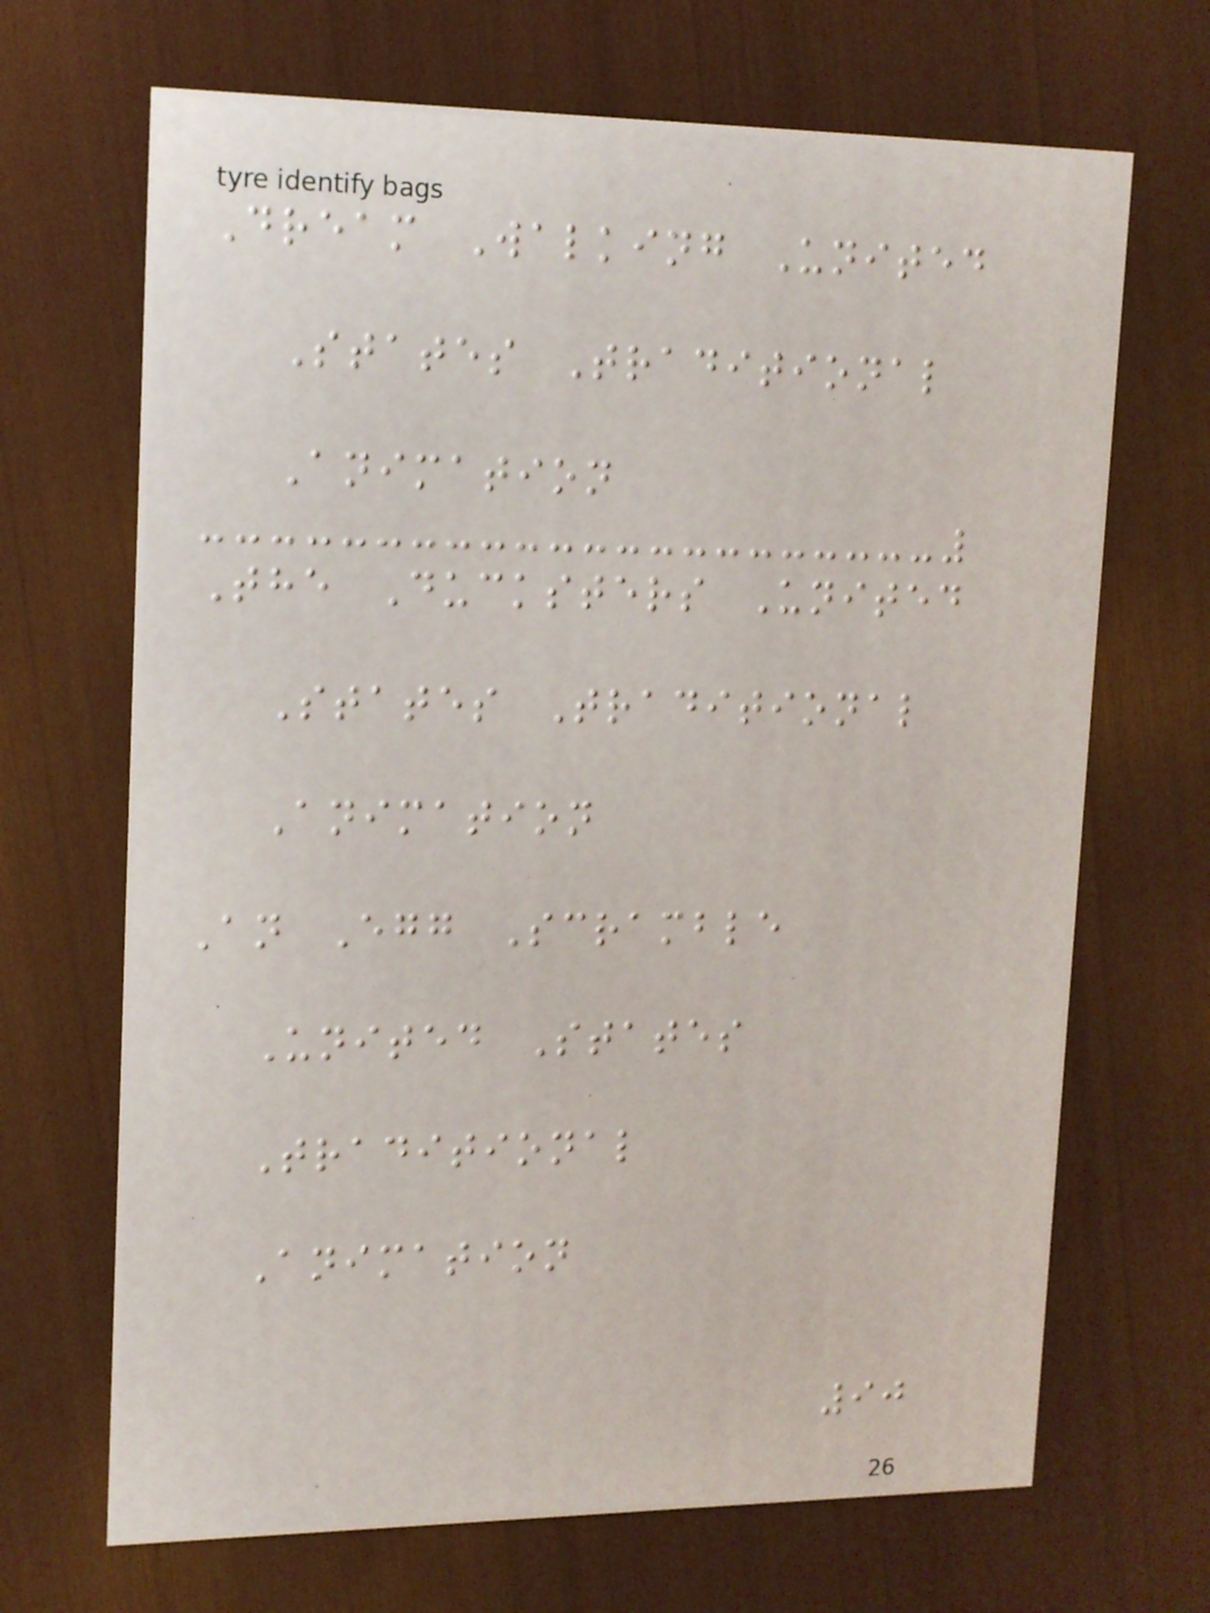Dream Walking United
States Traditional
Animation
The Ducksters United
States Traditional
Animation
An Egg Scramble
United States
Traditional
Animation
90
